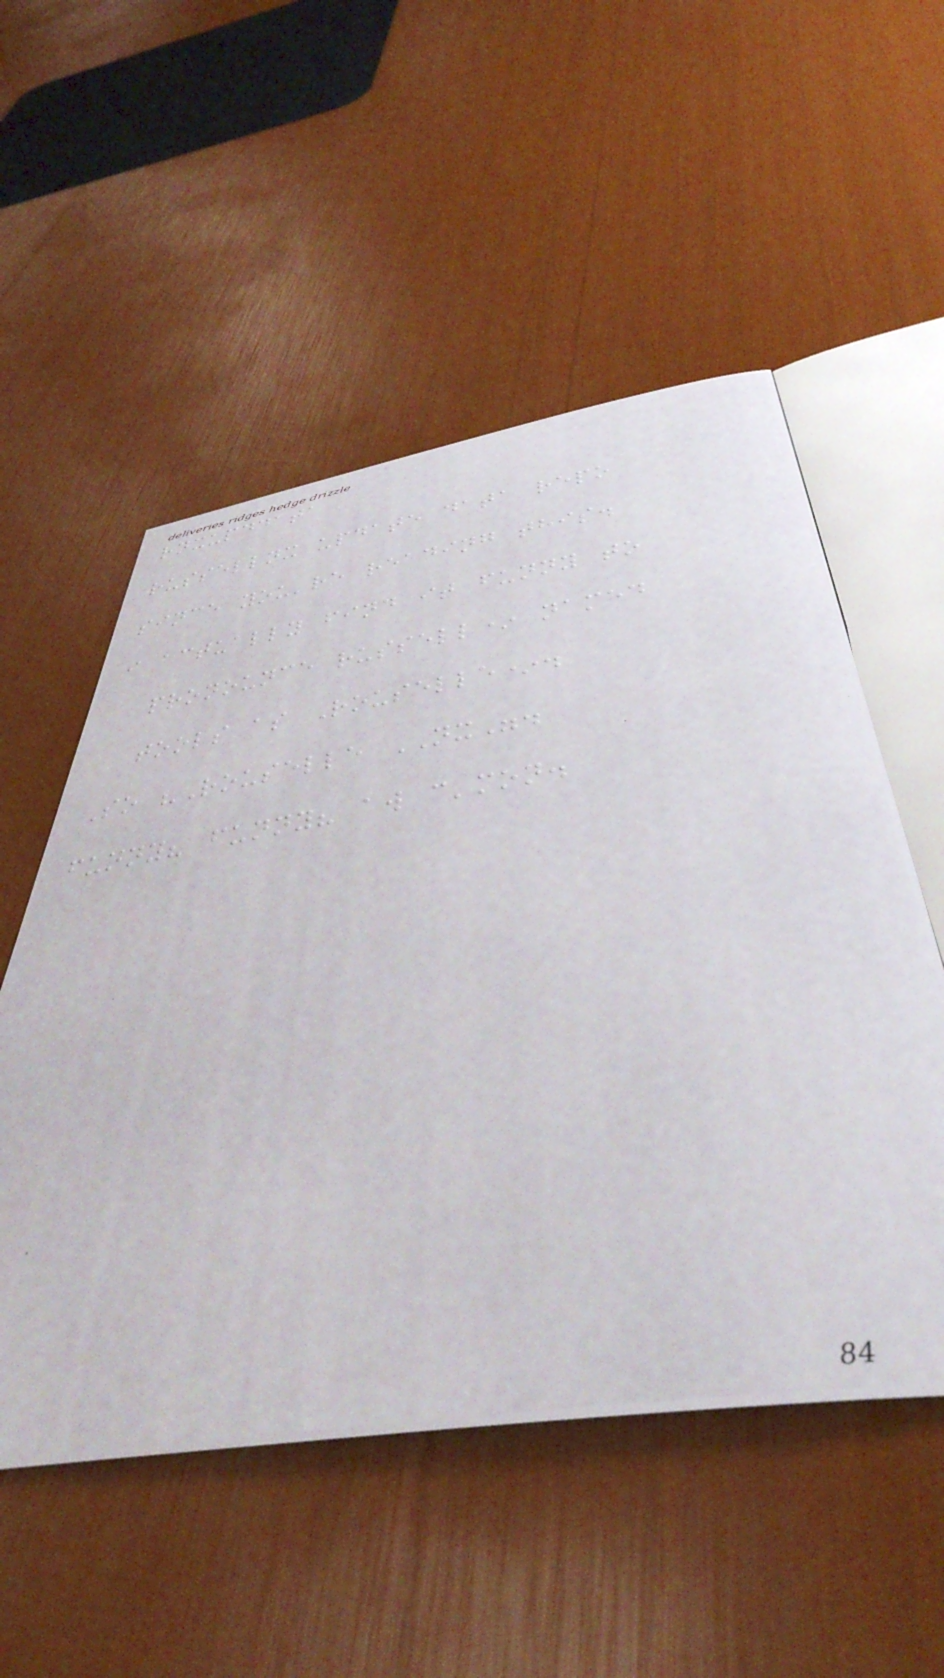rnxupddata
russellnx update data repo
since you're reading this.
i actually find it funny to
pronounce russell* named
tools as Rouselle*.
So "Rouselle NX".
funny? funny? aw c'mon.
